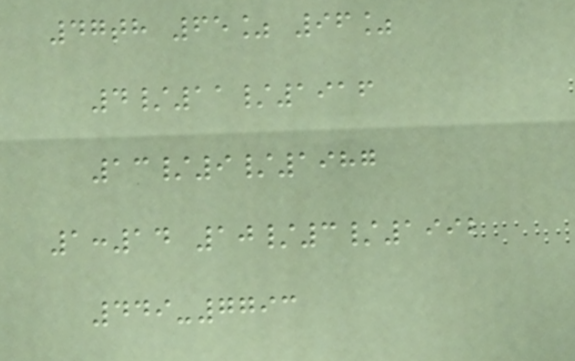47th 65% 96%
4/11/1916
13/9/1987
1:14 10/3/1992
449-7793
